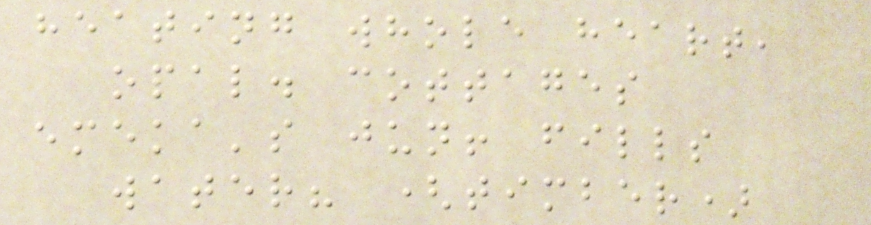heating whole heart,
opal. cottages
emeka's jun! fills
water? (timber)
